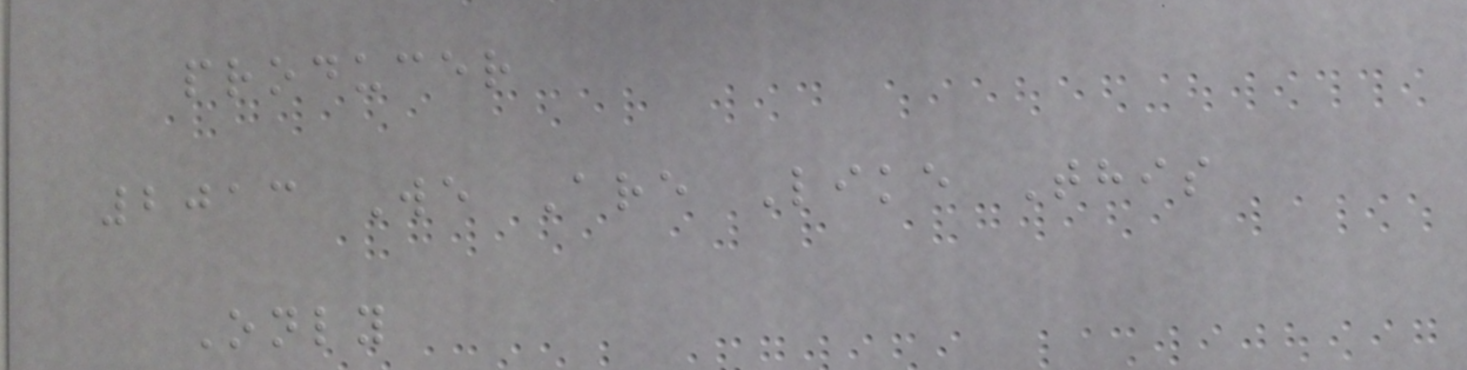producer
2013 We Are Like This
Only
